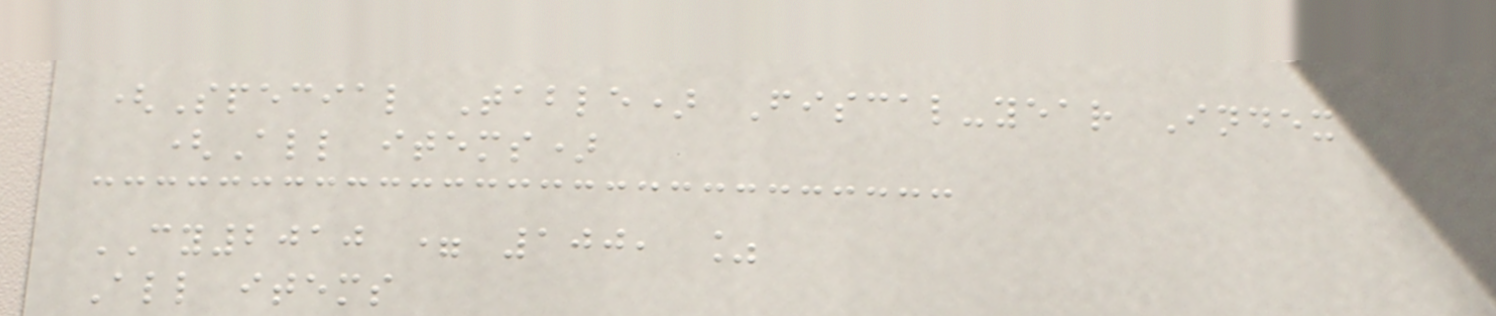(Special Table) Fiscal-year Index
(All items)
CY2010 = 100, %
All items
